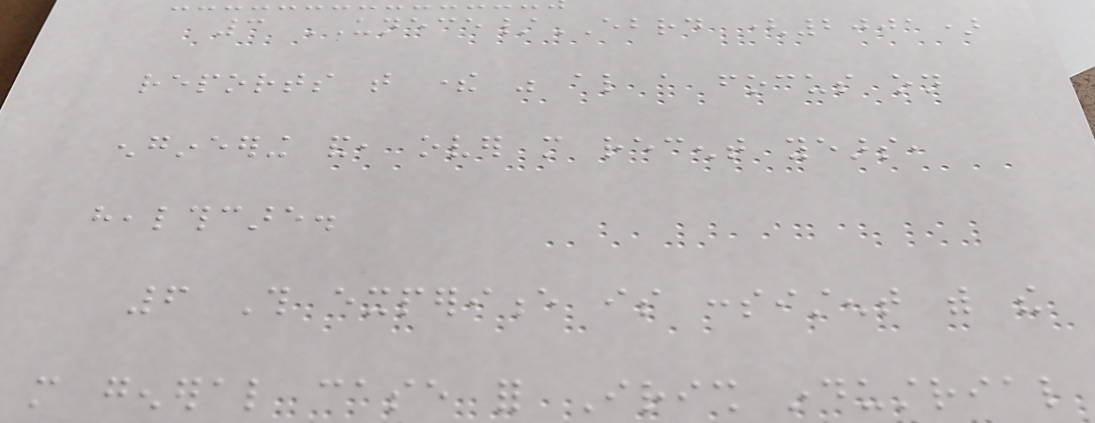3 UNECE/EBRD (2001)
reports that there was also a focus on
engineering and, over more recent years,
healthcare.
6 This experience is consistent with the
more general case for Irish industrial
